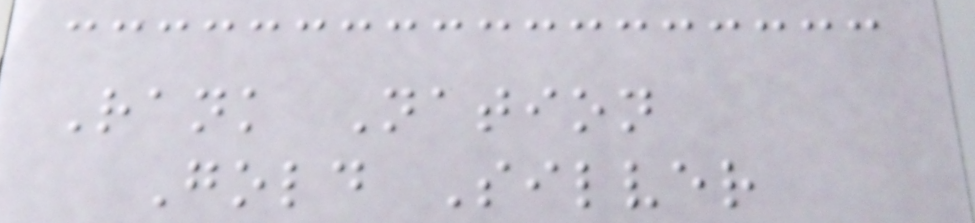Rank Nation
Gold Silver
